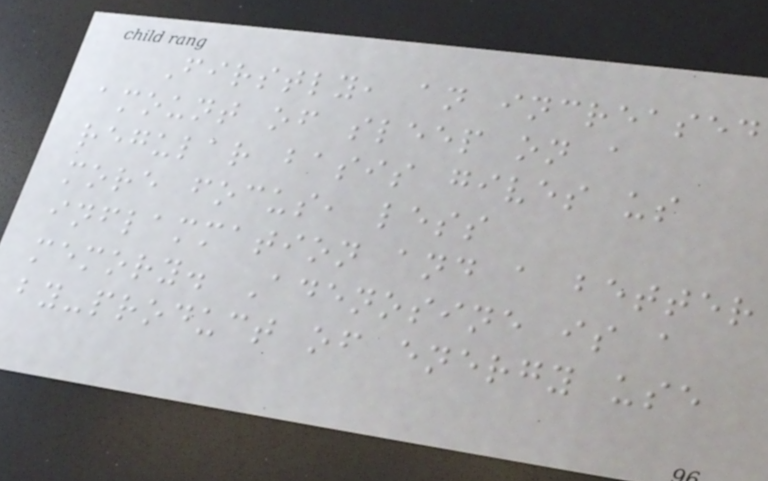Firstly, an increased
amount of sleep on a
regular basis gives us
more focus, less
inflammation and a better
memory. Adenosine is a
by-product of energy use
